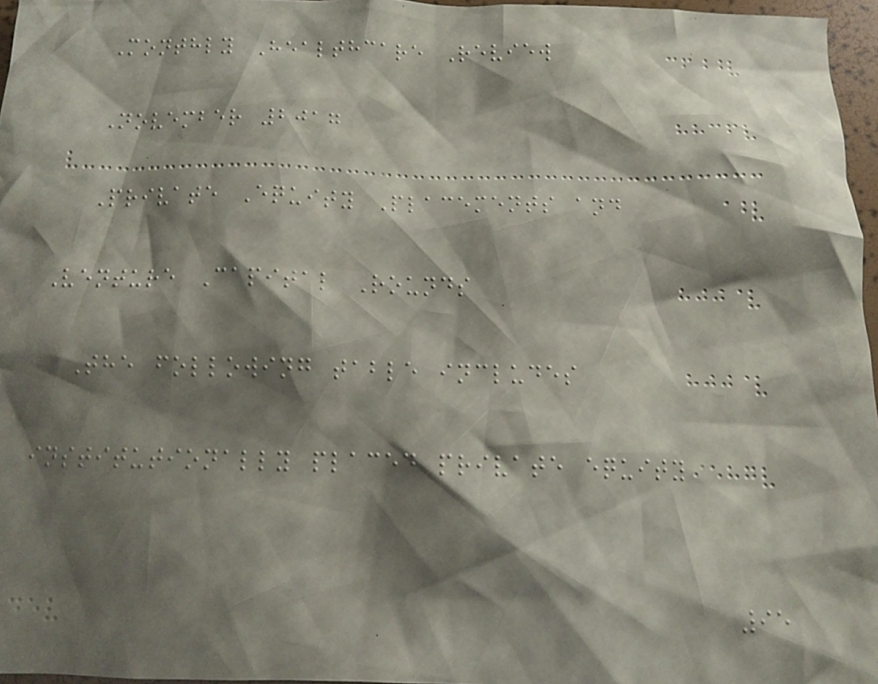Monthly Healthcare Review
November 2017
Private Equity Placements and
Venture Capital Rounds
The following table includes
institutionally placed private equity
95
